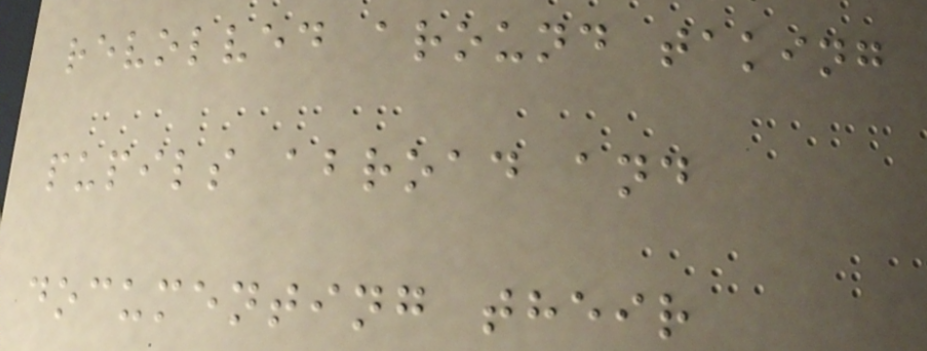revolved around taking
pupils abroad and
documenting their
